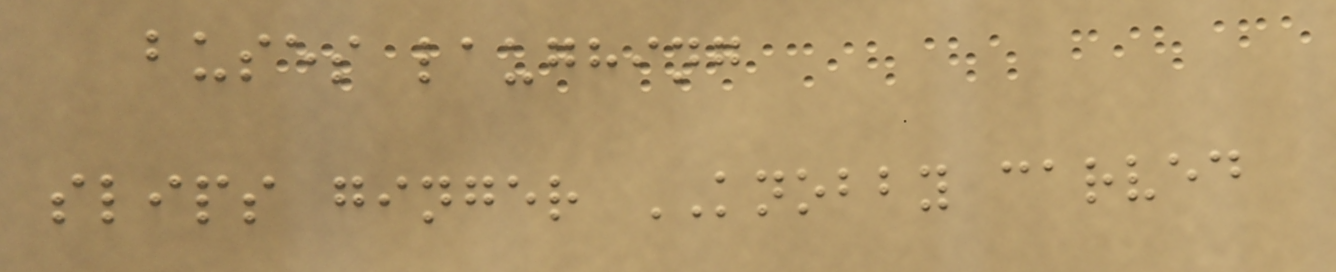buses laughing
slips ginger KNOBBY carved
